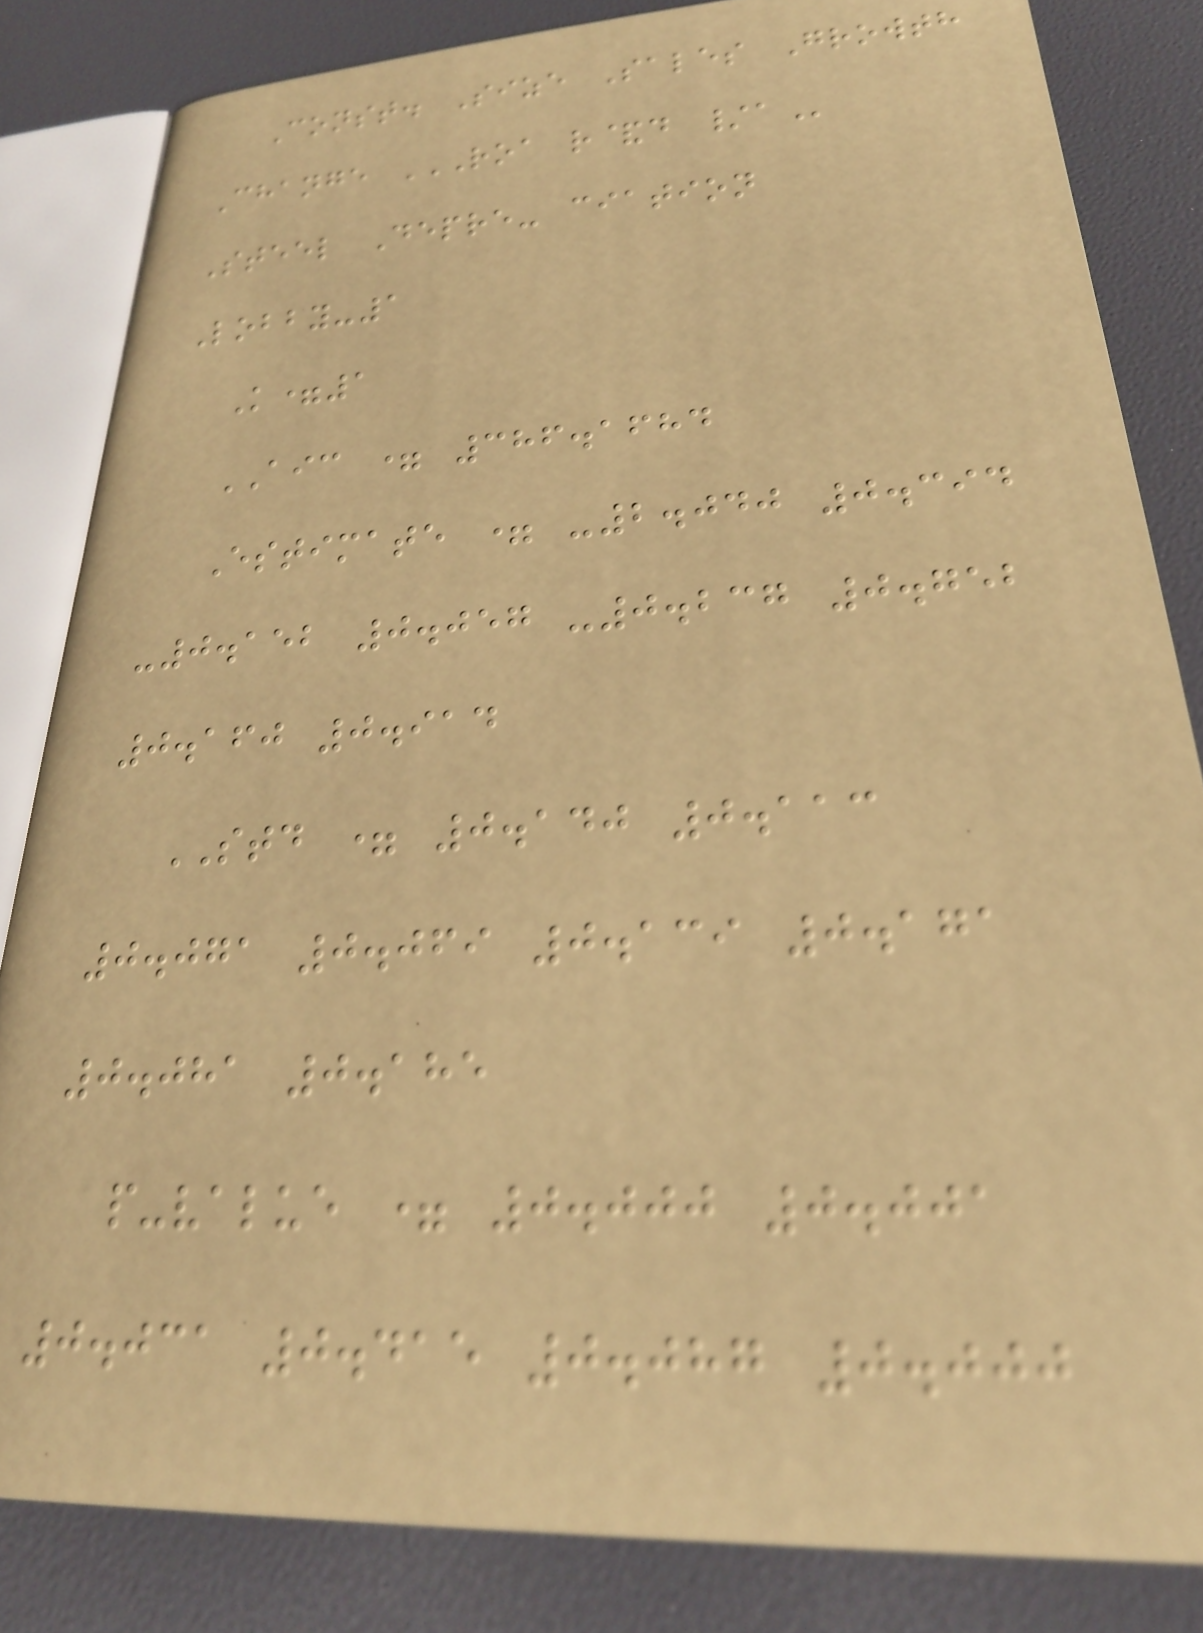Const. Size Sales Growth
Change ROA R&D /A
Steel Depre- ciation
Lobby-1
K=1
AIC = 386.1684
Estimate = -2.040 0.394
-0.152 0.057 -0.237 0.752
0.160 0.914
STD = 0.140 0.113
0.071 0.069 0.139 0.171
0.081 0.185
p-value = 0.000 0.001
0.031 0.415 0.087 0.000
